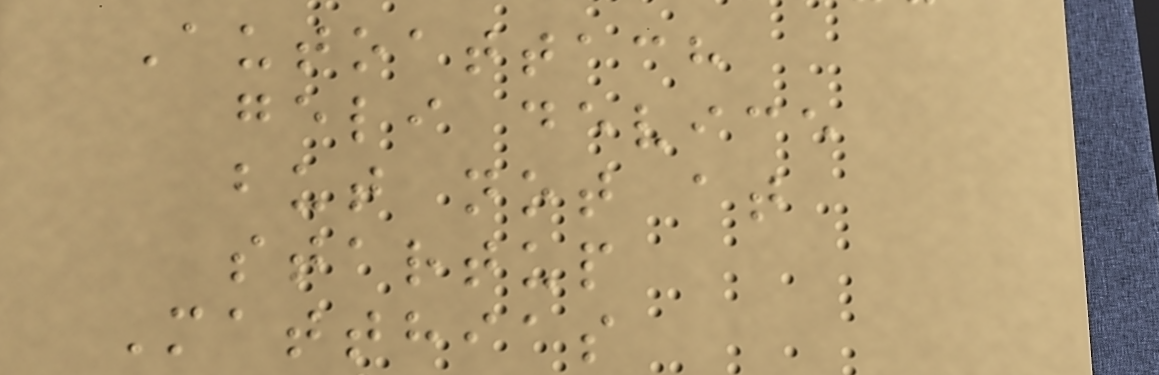Autoattach
geli device
but not at
startup
Matthias
